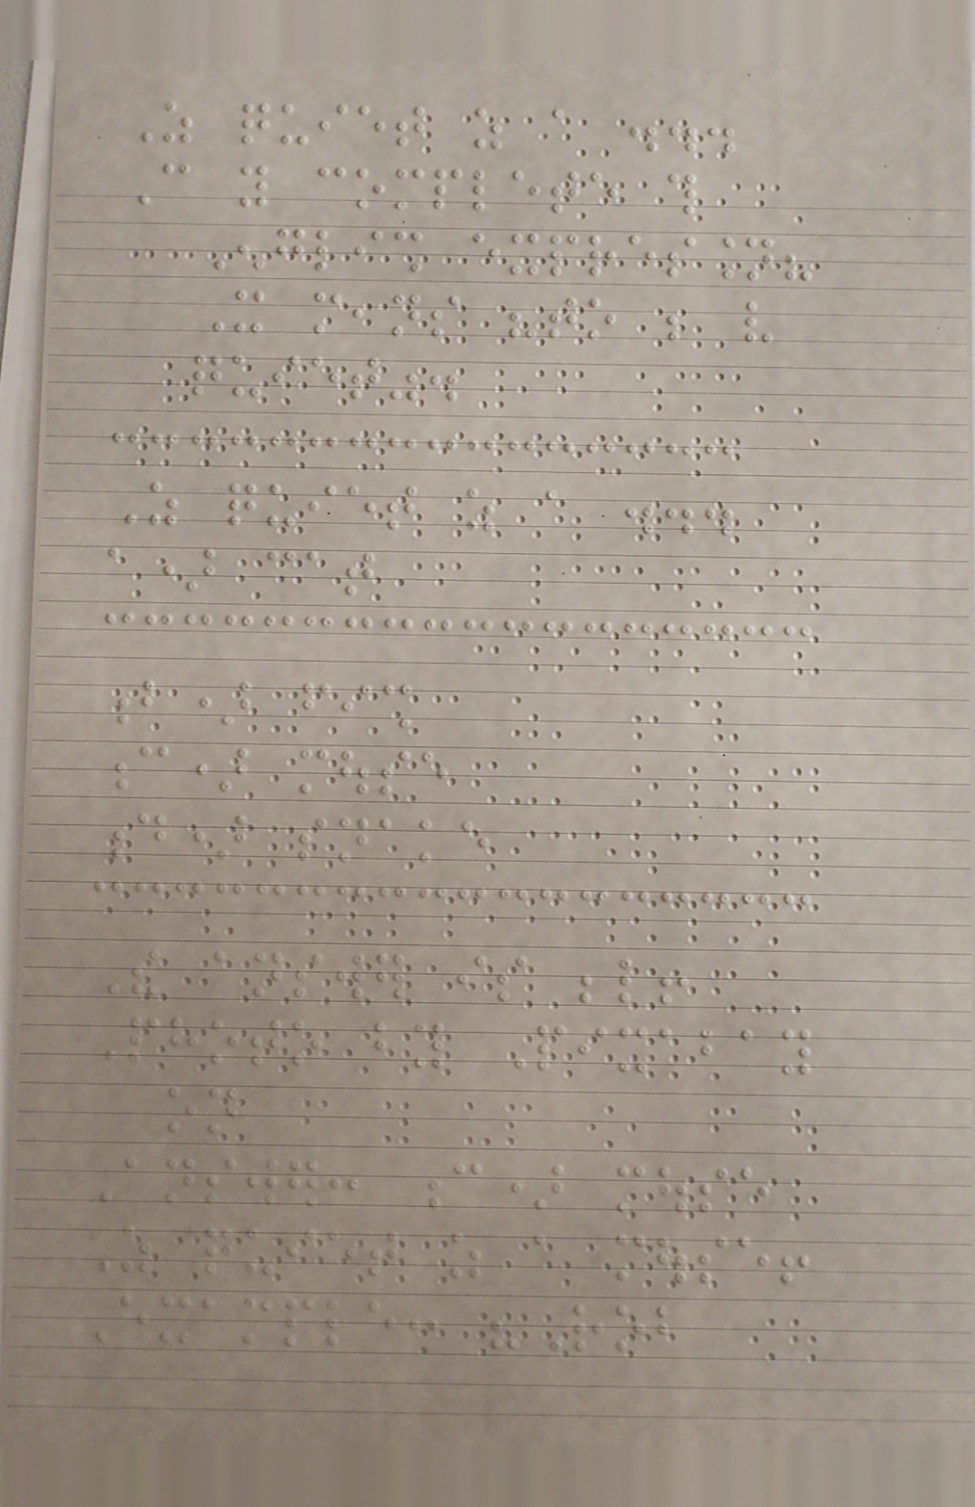As quiet as a ...
Can you complete this
English expression?
It means "to be very
quiet".
As quiet as a ...
a) cat
b) fish
c) mouse
d) snake
The answer is below!
Photo by Pixabay
on
Answer: c) mouse
As quiet as a mouse!
Example: "Rob
